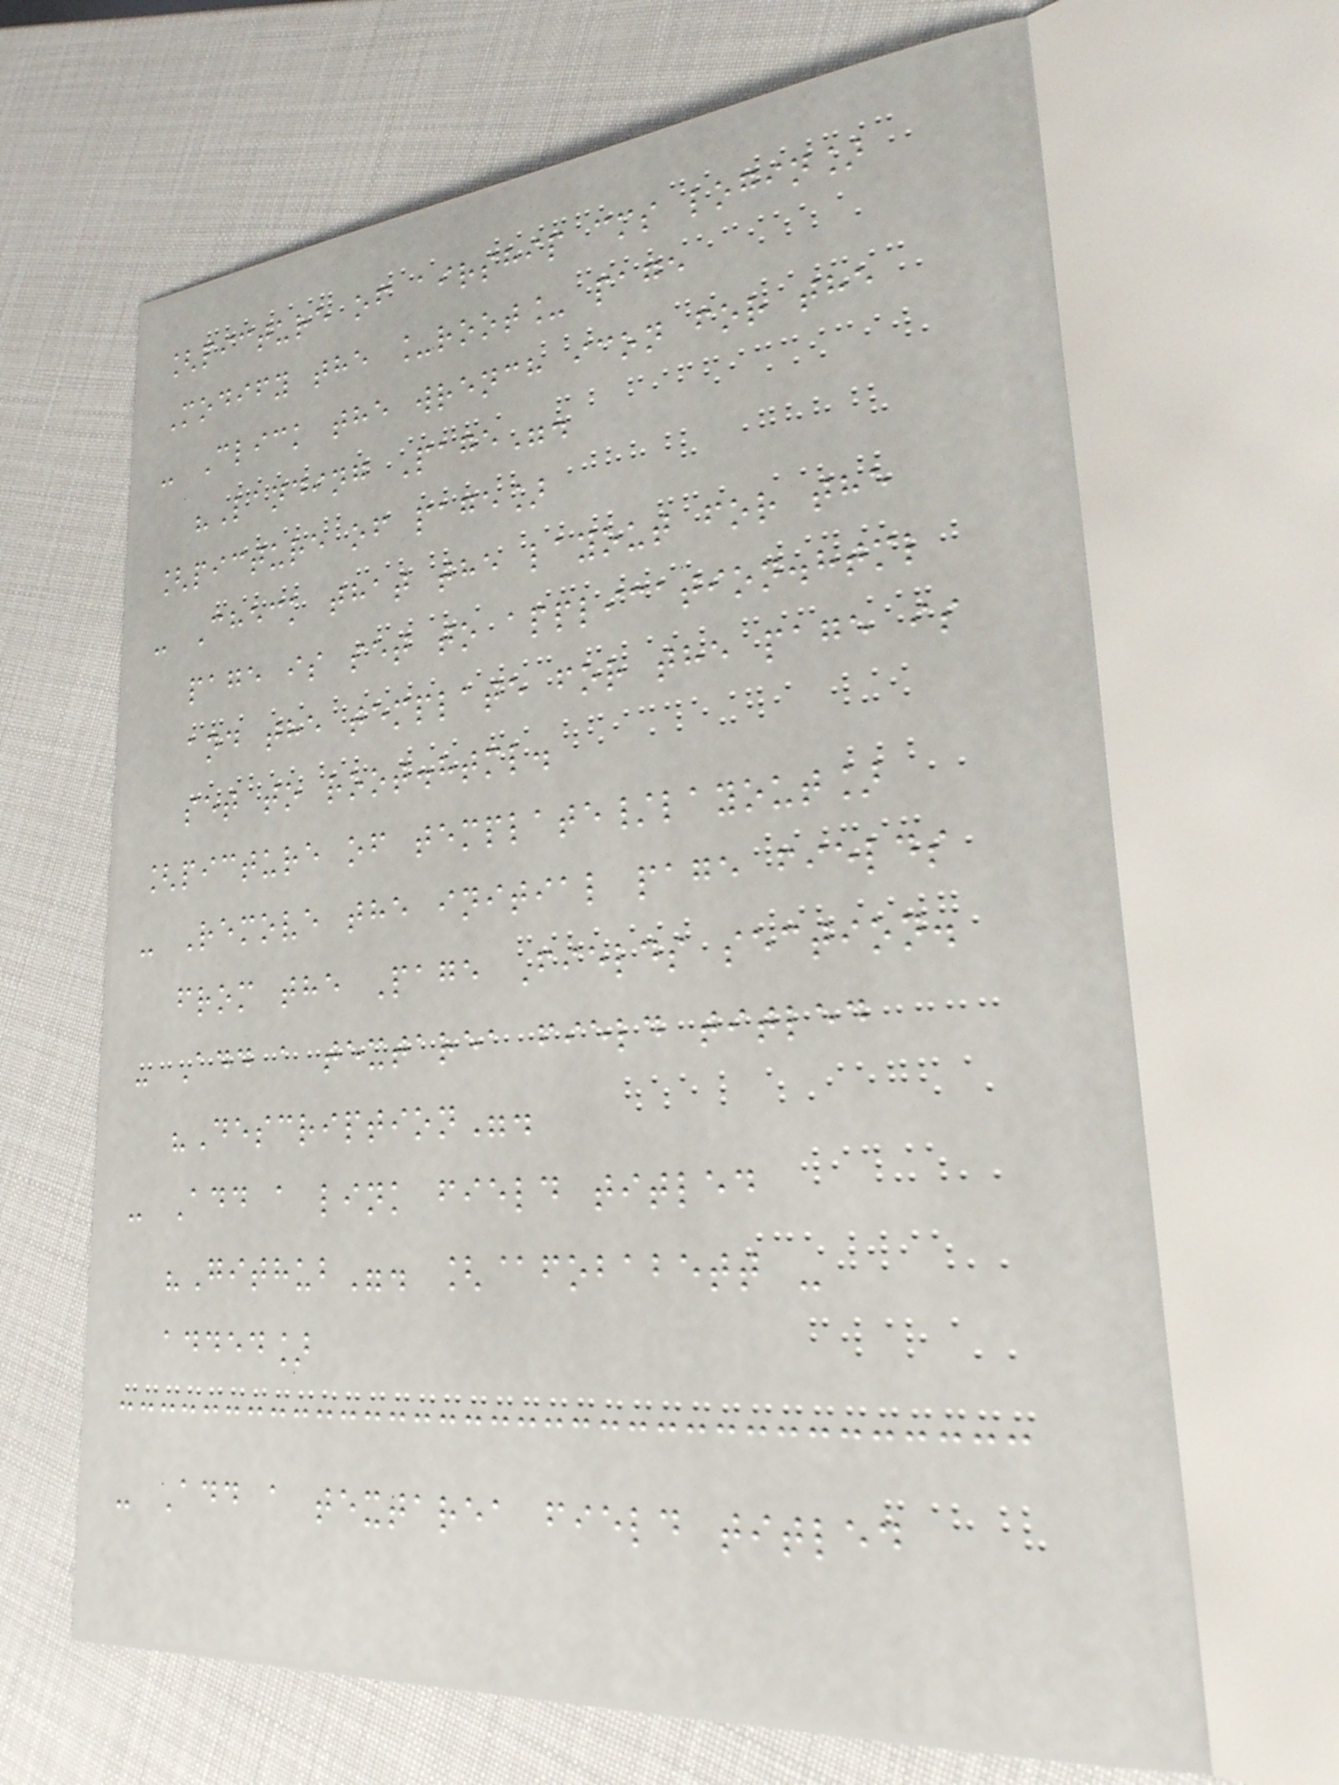[picture of airship cms login]
Modify the _root_ page
- Click the wrench icon for the
"Landing Page".
[picture of page]
- Check that the layout for the
page is set to application.html
and the template for the page is
set to root.html.
[picture of template/layout]
- Remove the initial page fields
from the Page Fields section.
- Add a textarea field titled
"Description".
- Add a link field titled
"Github". [@fobabett -
added]
- Add a textarea field titled
